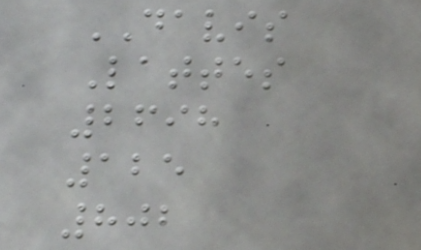DAVIS
Lattes
2698
125
802
